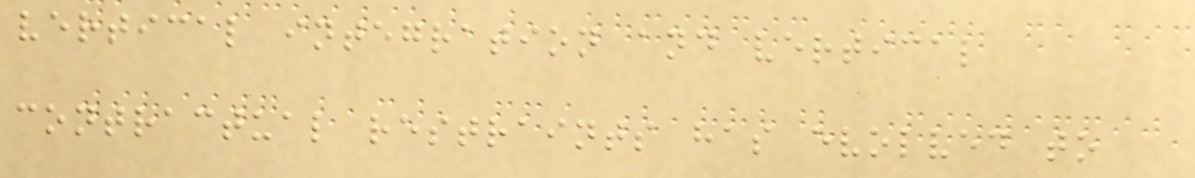vertical integration and vertical
contractual restraints has evolved to
